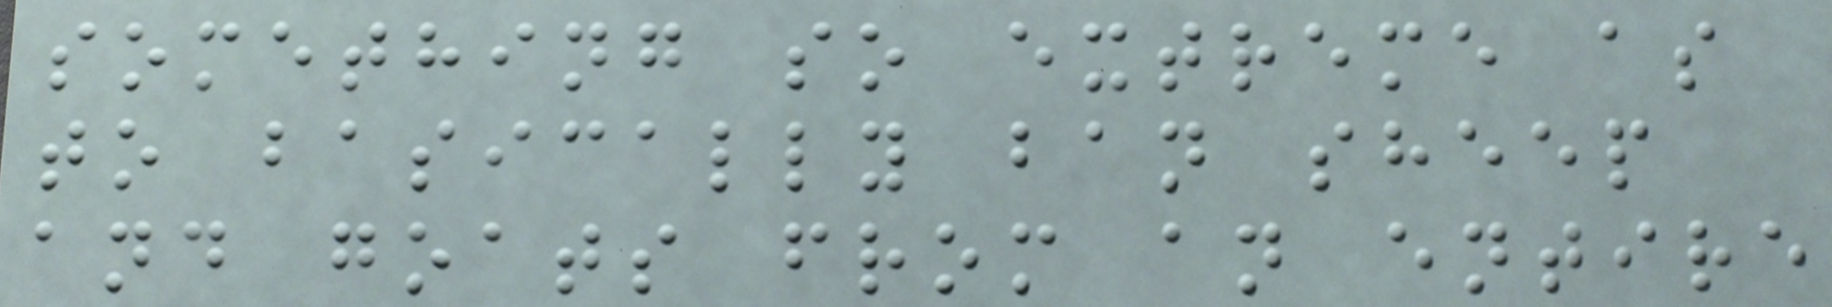something so extreme as
to basically ban sheep
and goats from an entire
